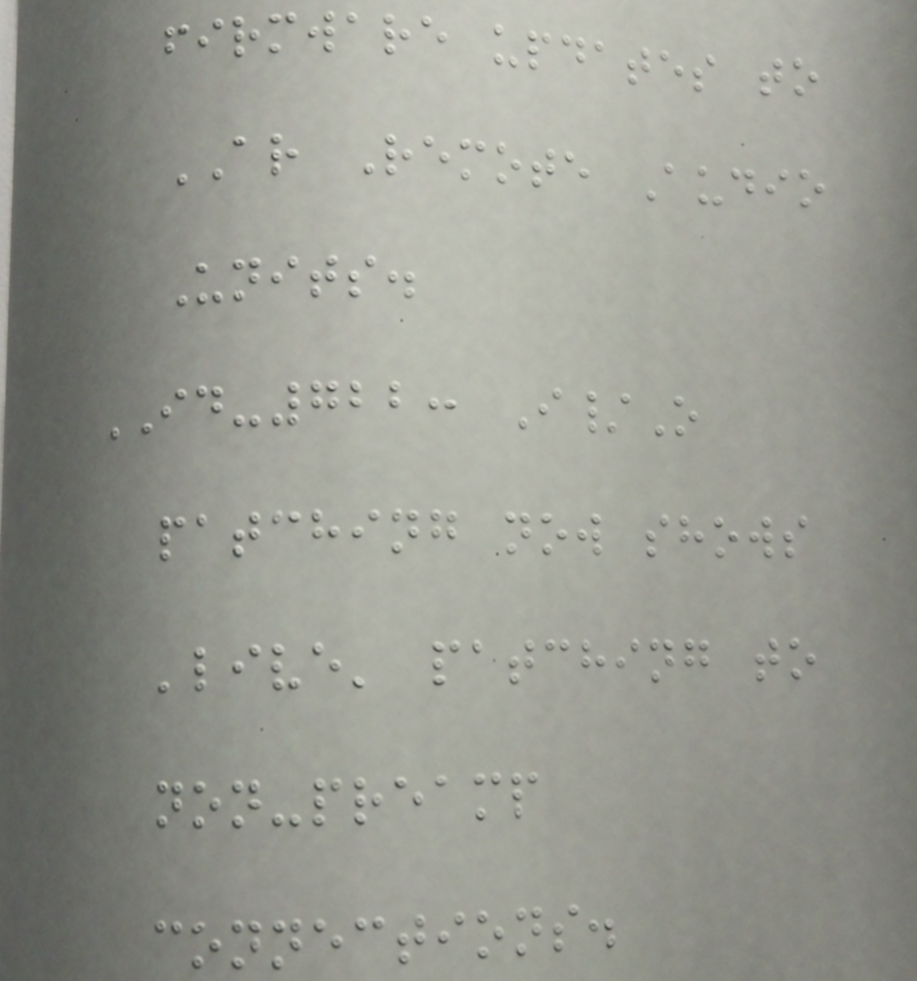firmware updates to
AR Remote Audio
Units.
ID-722: I/O
patching now shows
'live' patching to
non-preamp
connections.
